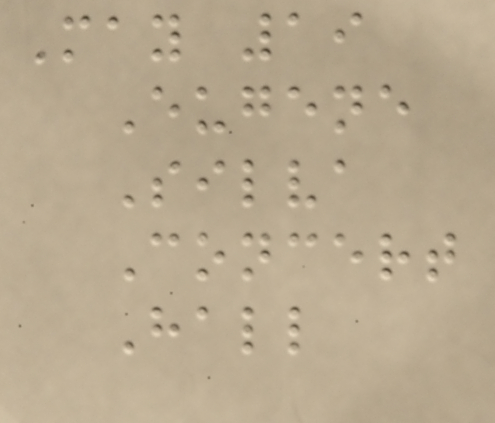May 19
Eugene
Silva
Concert
Hall
